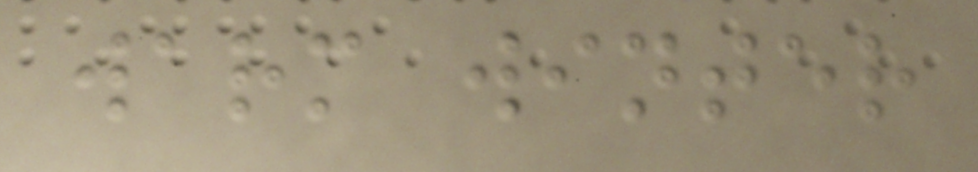warm winter
